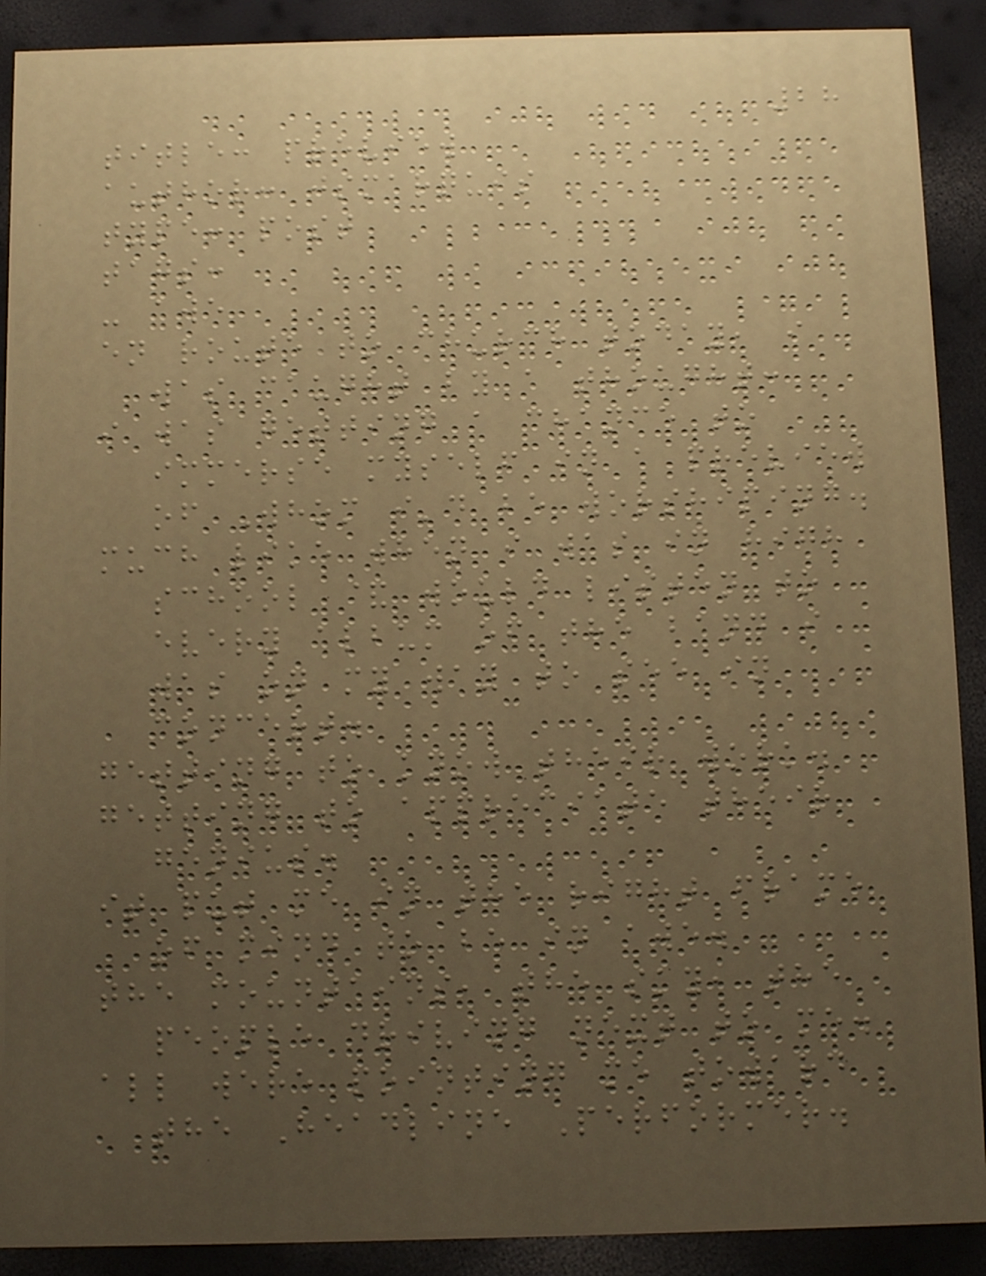28
title: preview
author: jsmarquis
type: post
tags:
- awe
en route to church today, i
was caught by a thought:
i was getting a chance to
immerse myself in a preview
of Whom i'd be worshiping.
much like when i was in high
school & would listen to
every album of the band i
was on my way to see in
concert.
getting to know their work.
getting to appreciate their
genius.
it put me in the right frame
of mind to be in awe.
the mountains, the sky, the
people driving next to me.
all were pointing me toward
the Headline Performer.
